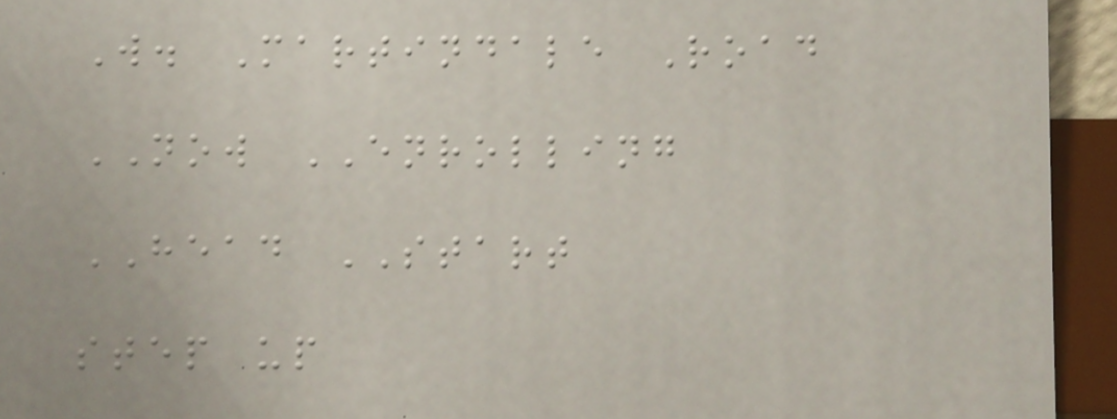W. Martindale Road
NOW ENROLLING
HEAD START
step up
